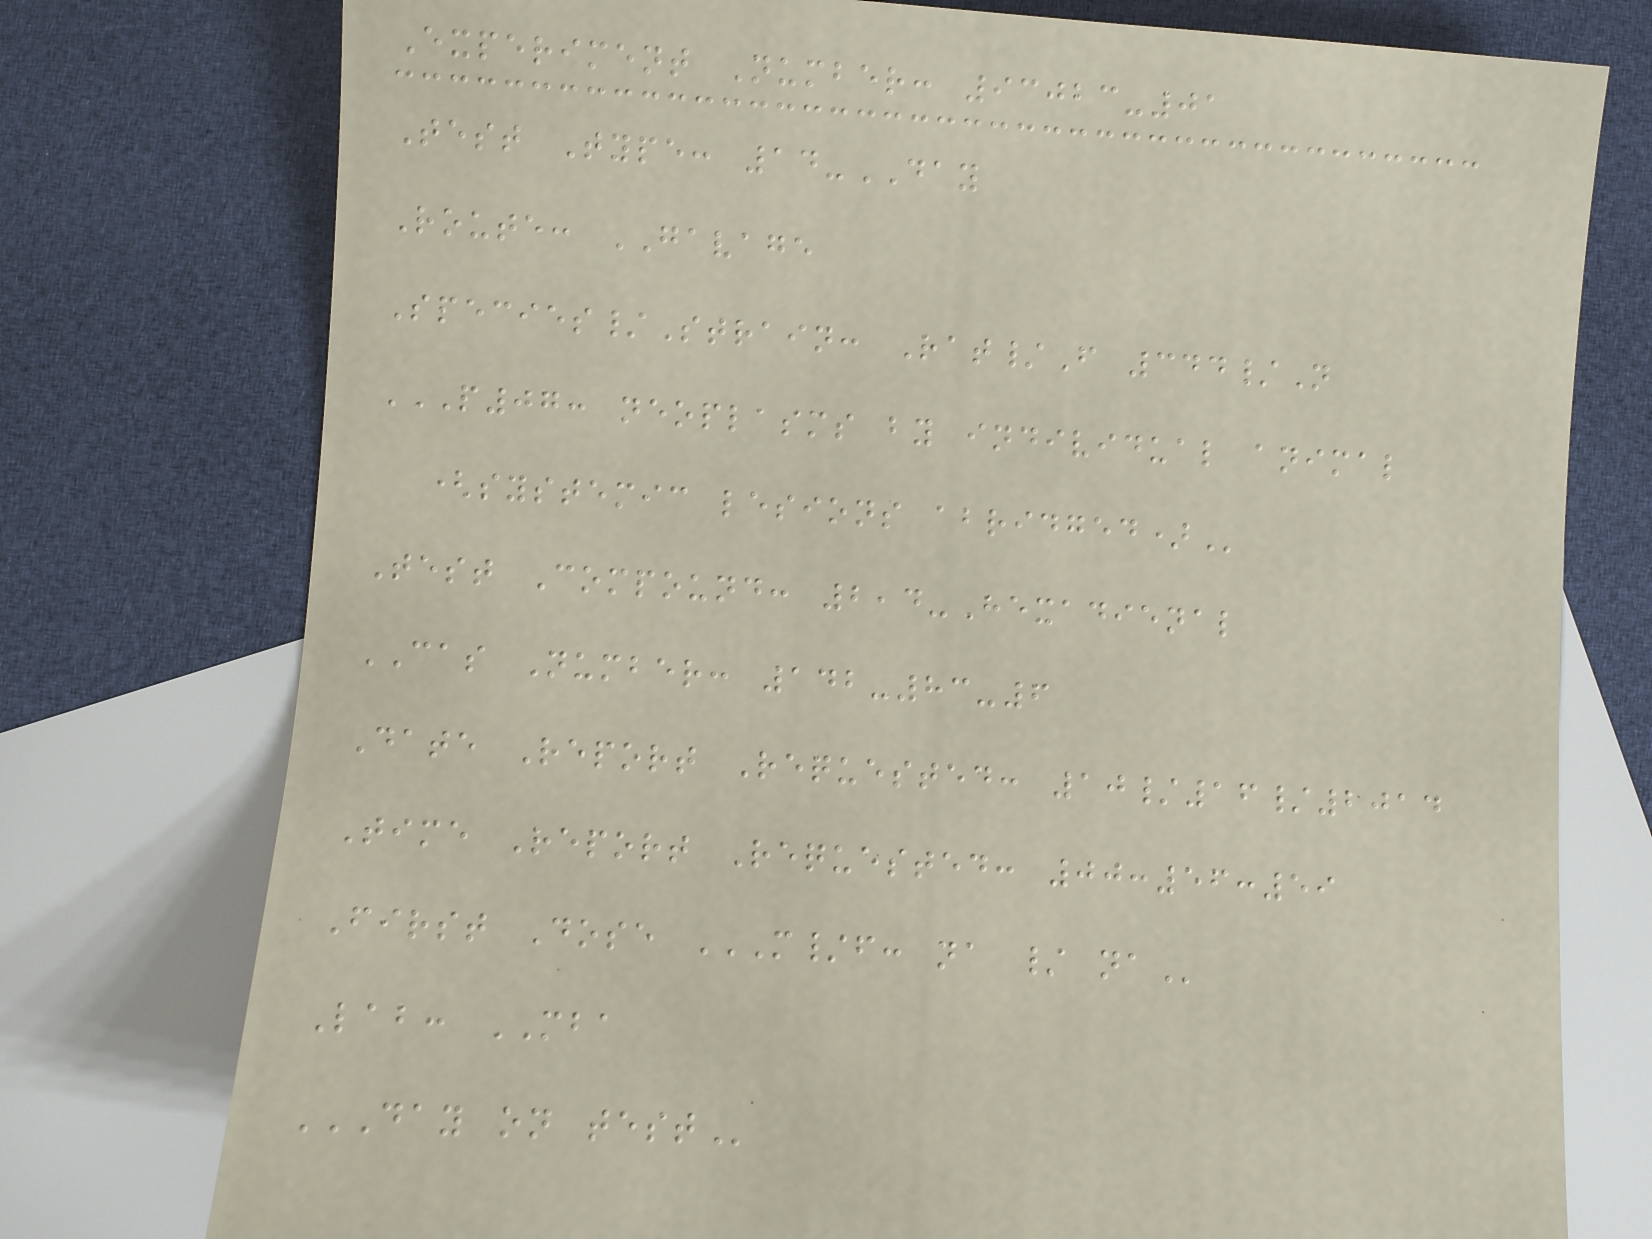Experiment Number: 93023-01
Test Type: 14-DAY
Route: GAVAGE
Species/Strain: Rat/F 344/N
P07: NEOPLASMS BY INDIVIDUAL ANIMAL
(SYSTEMIC LESIONS ABRIDGED)
Test Compound: 2,4-Hexadienal
CAS Number: 142-83-6
Date Report Requested: 10/16/2014
Time Report Requested: 00:56:59
First Dose M/F: NA / NA
Lab: MBA
DAY ON TEST
